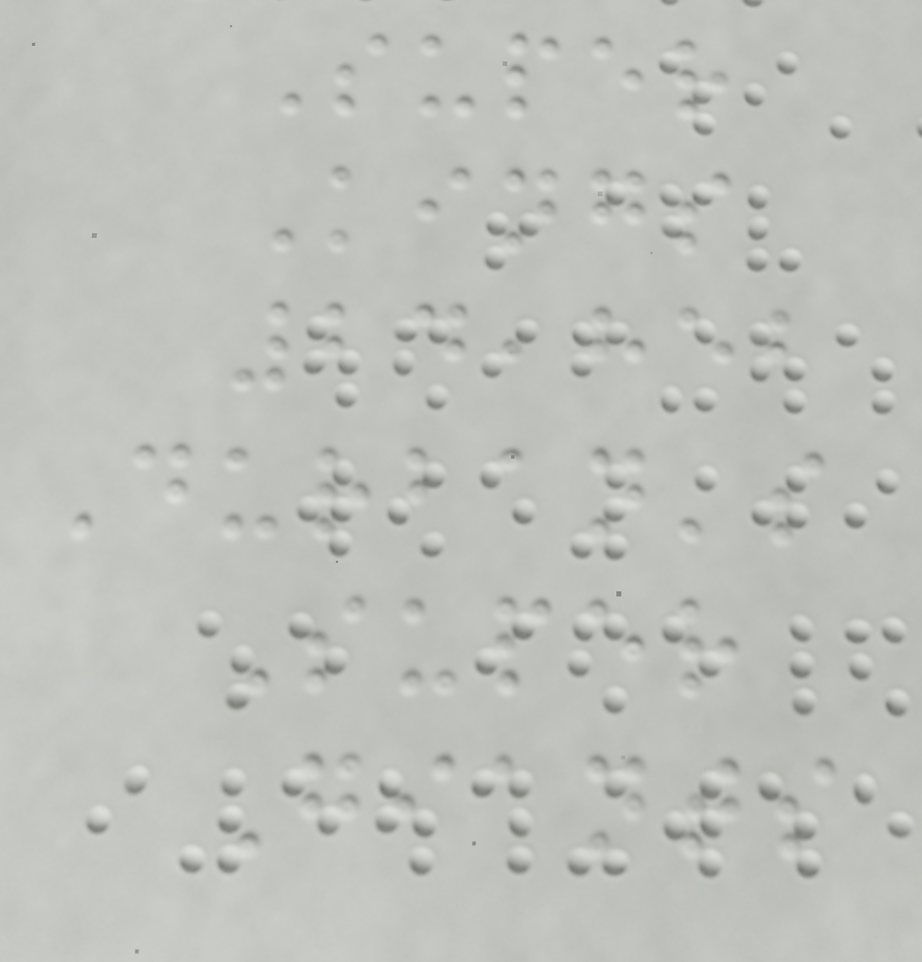Super
Kings
24,852
Durban's
Super
Giants
